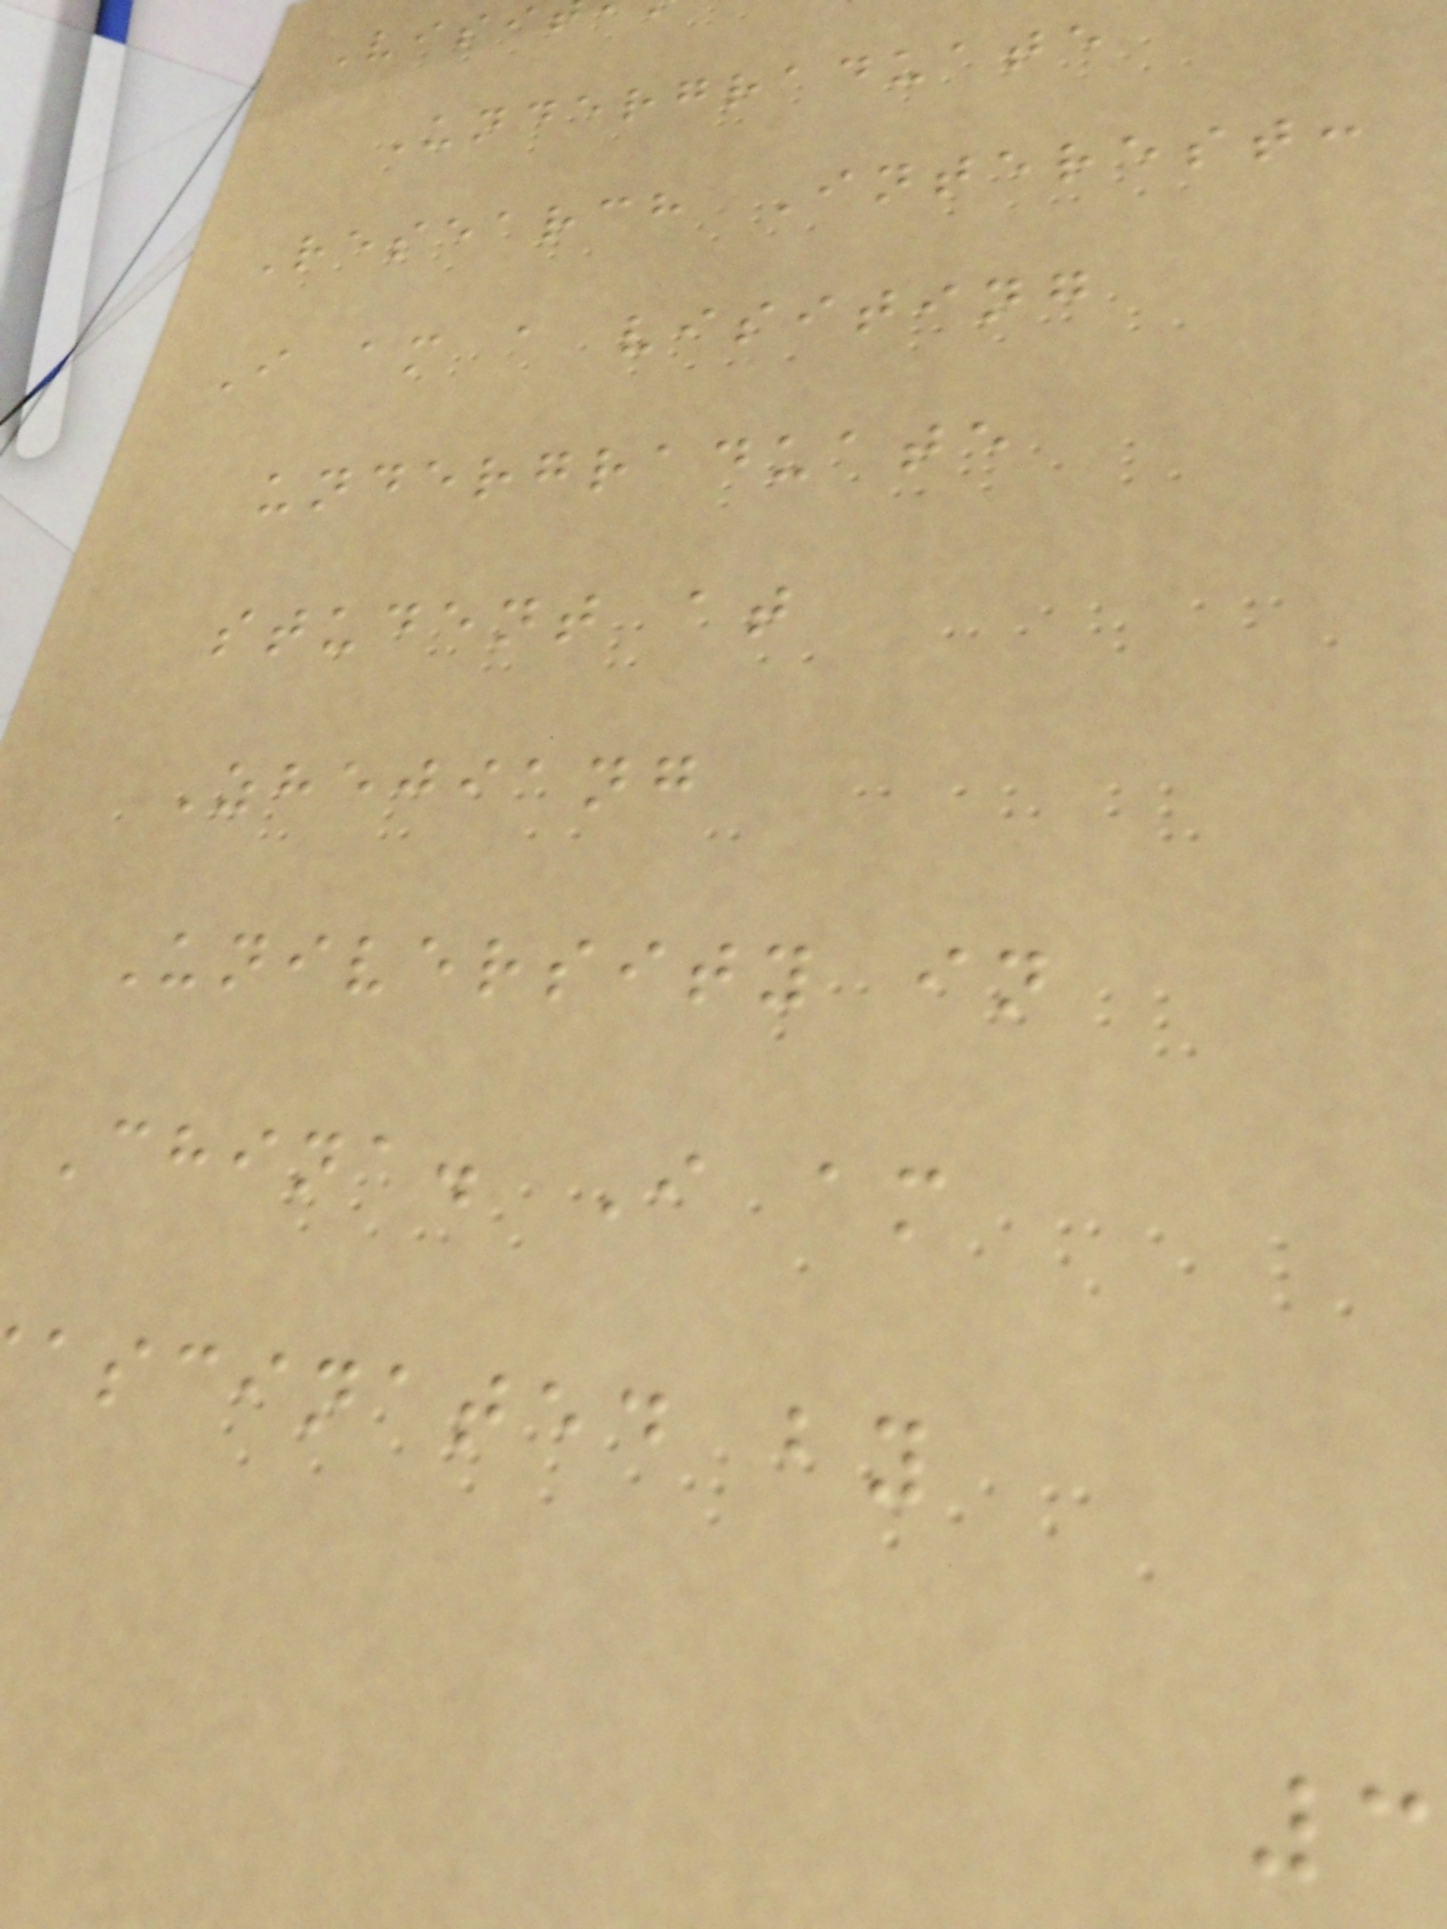Visi
Undergraduate
Research Interest:
I am a visiting
undergraduate
student at
Zhejiang
University in
China. I am
ascinated by
3
